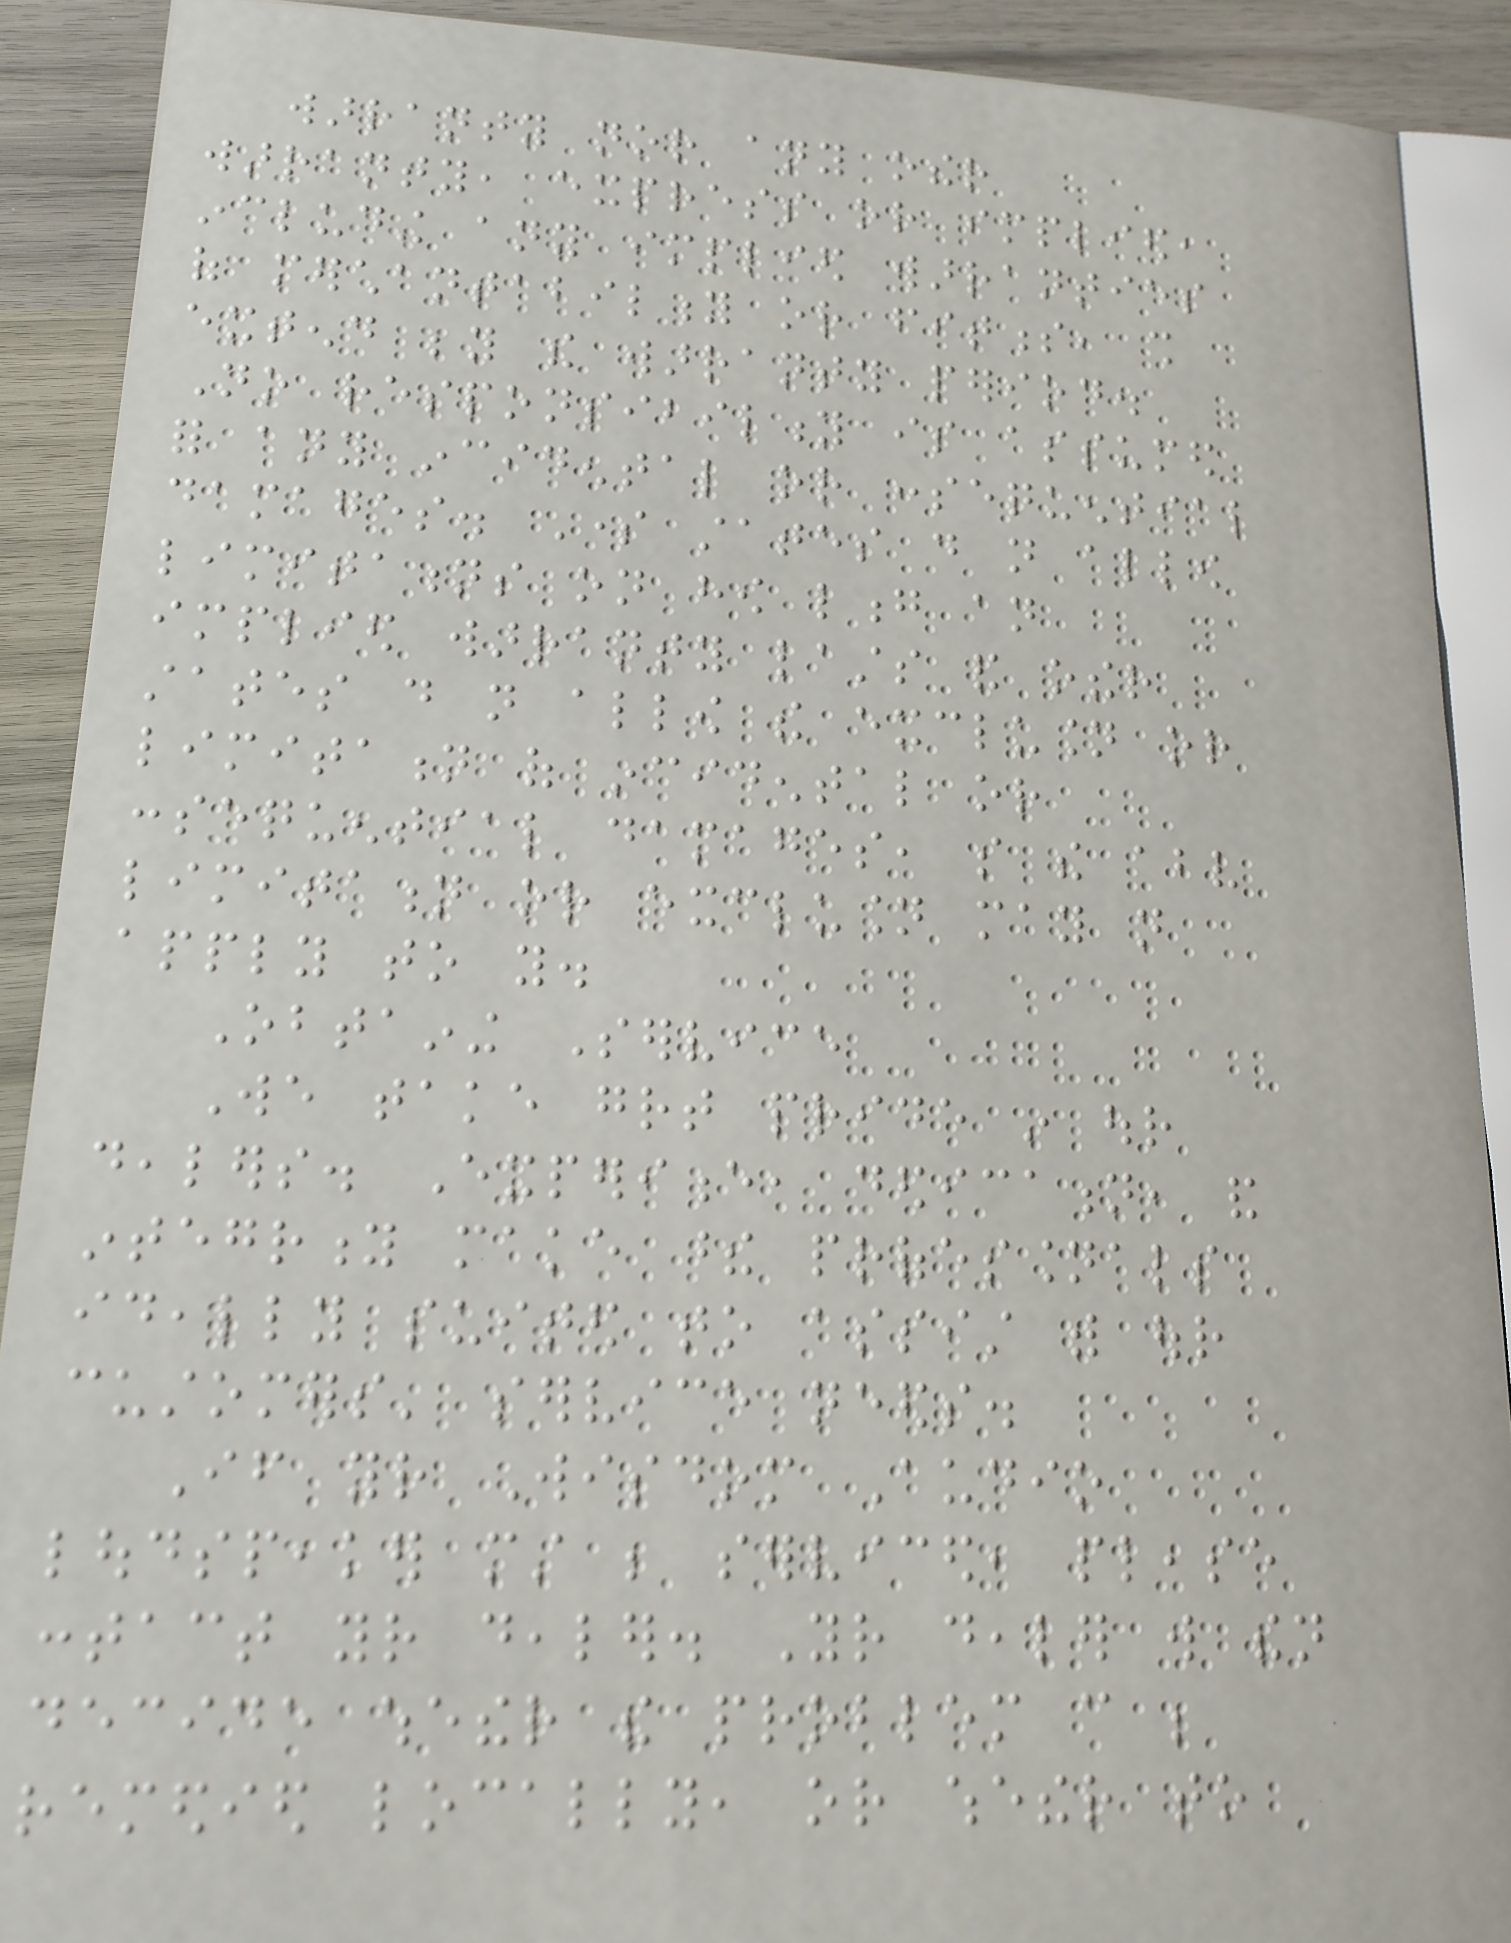warranty nor any other
warranty, express or implied,
including any implied warranties
of merchantability or fitness, shall
extend beyond the warranty period.
No responsibility is assumed
for any incidental or consequential
damages. Some states do not allow
limitations on how long an
implied warranty lasts and other
states do not allow the exclusion or
limitation of incidental or
consequential damages, so the above
limitation or exclusion may not
apply to you.
Obtaining Service
We take great pride in our
dealers. Experience, dedication, and
integrity make these professionals
ideally suited to assist with our
customers' service needs.
If your Wisdom Audio
loudspeaker must be serviced, please
contact your dealer. Your dealer will then
decide whether the problem can be
remedied locally, or whether to
